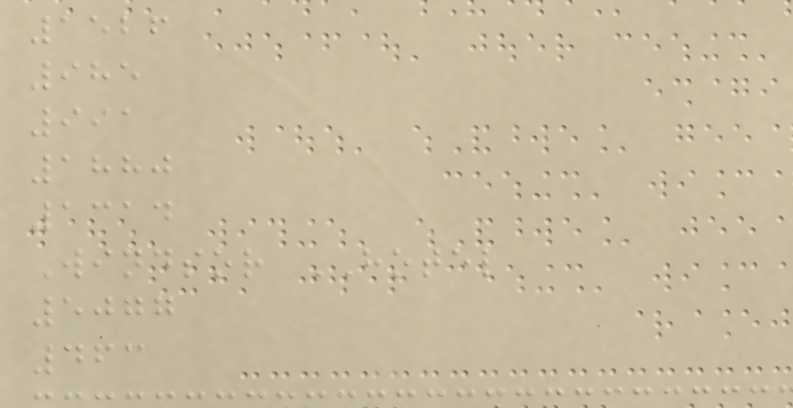1526
985
991
1880
1314
Windsor HOTEL
5077
463
